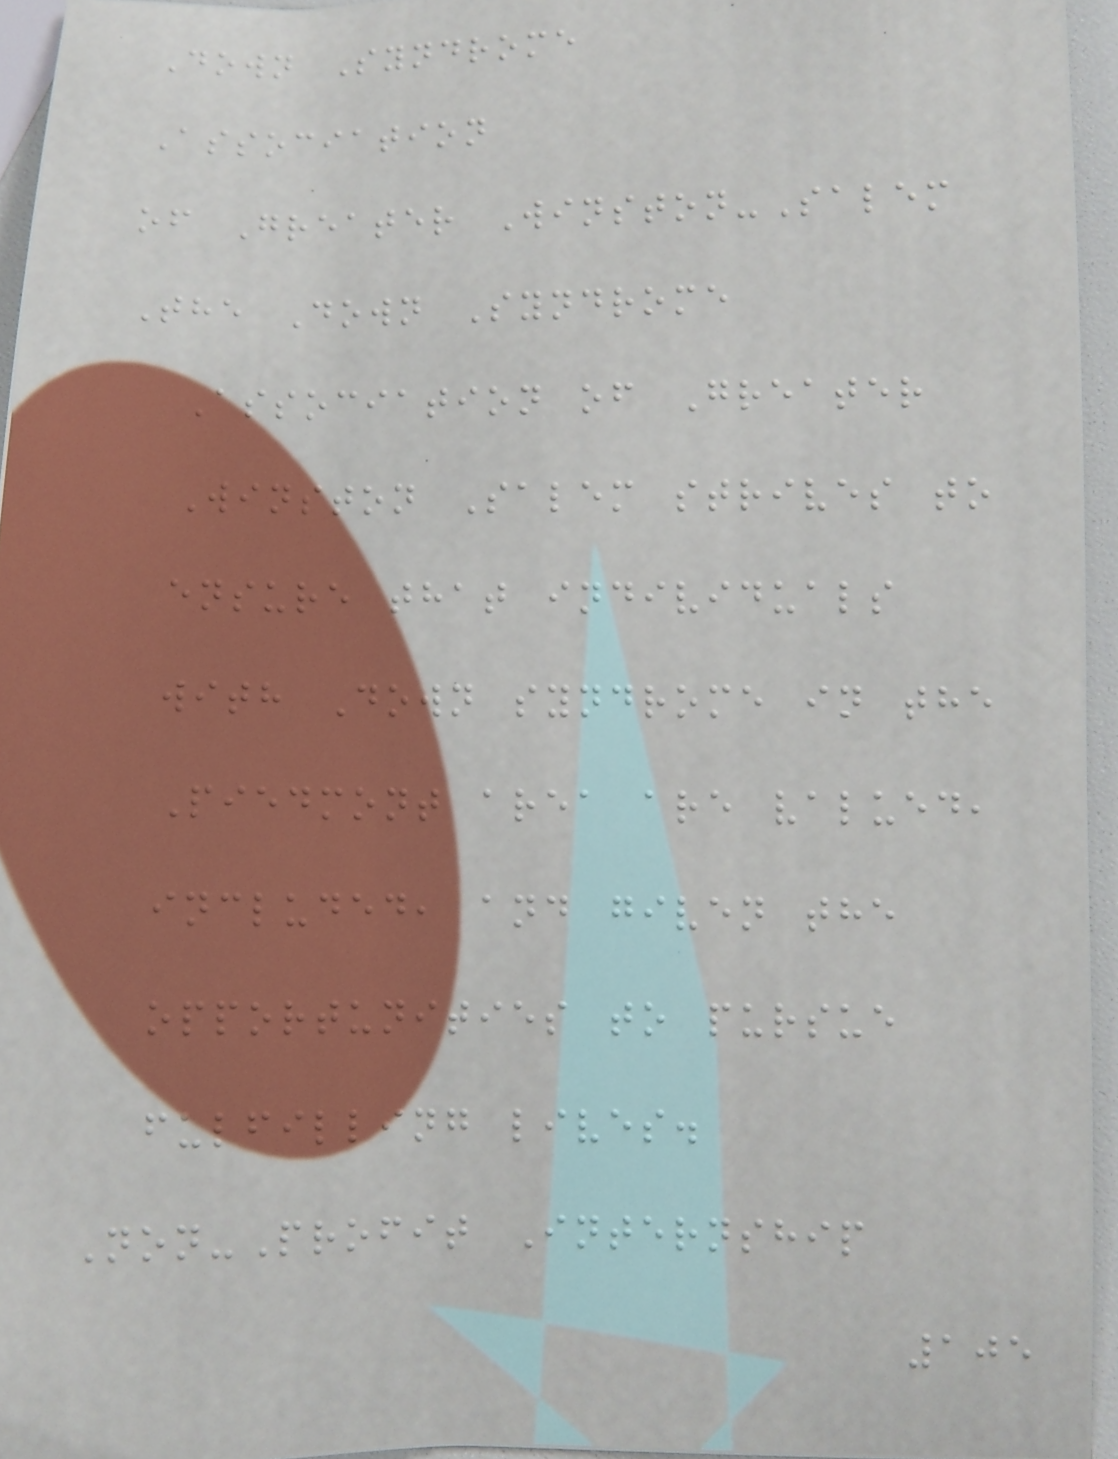Down Syndrome
Association
of Greater Winston-Salem
The Down Syndrome
Association of Greater
Winston Salem strives to
ensure that individuals
with Down syndrome in the
Piedmont area are valued,
included, and given the
opportunities to pursue
fulfilling lives.
Non-Profit Internship
105
